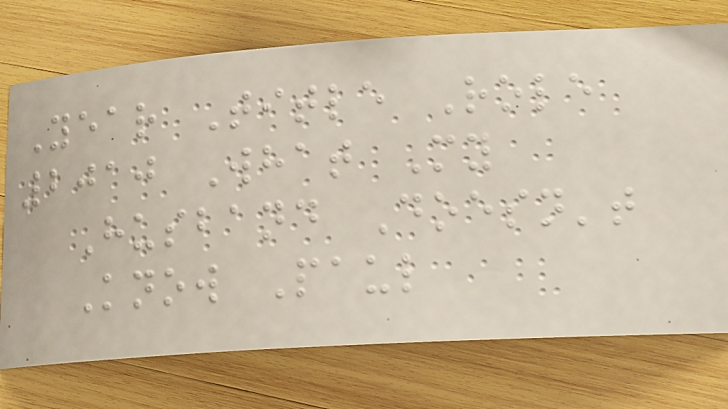Year Title Role
2010 What My
Husband Doesn't
Know Paul
